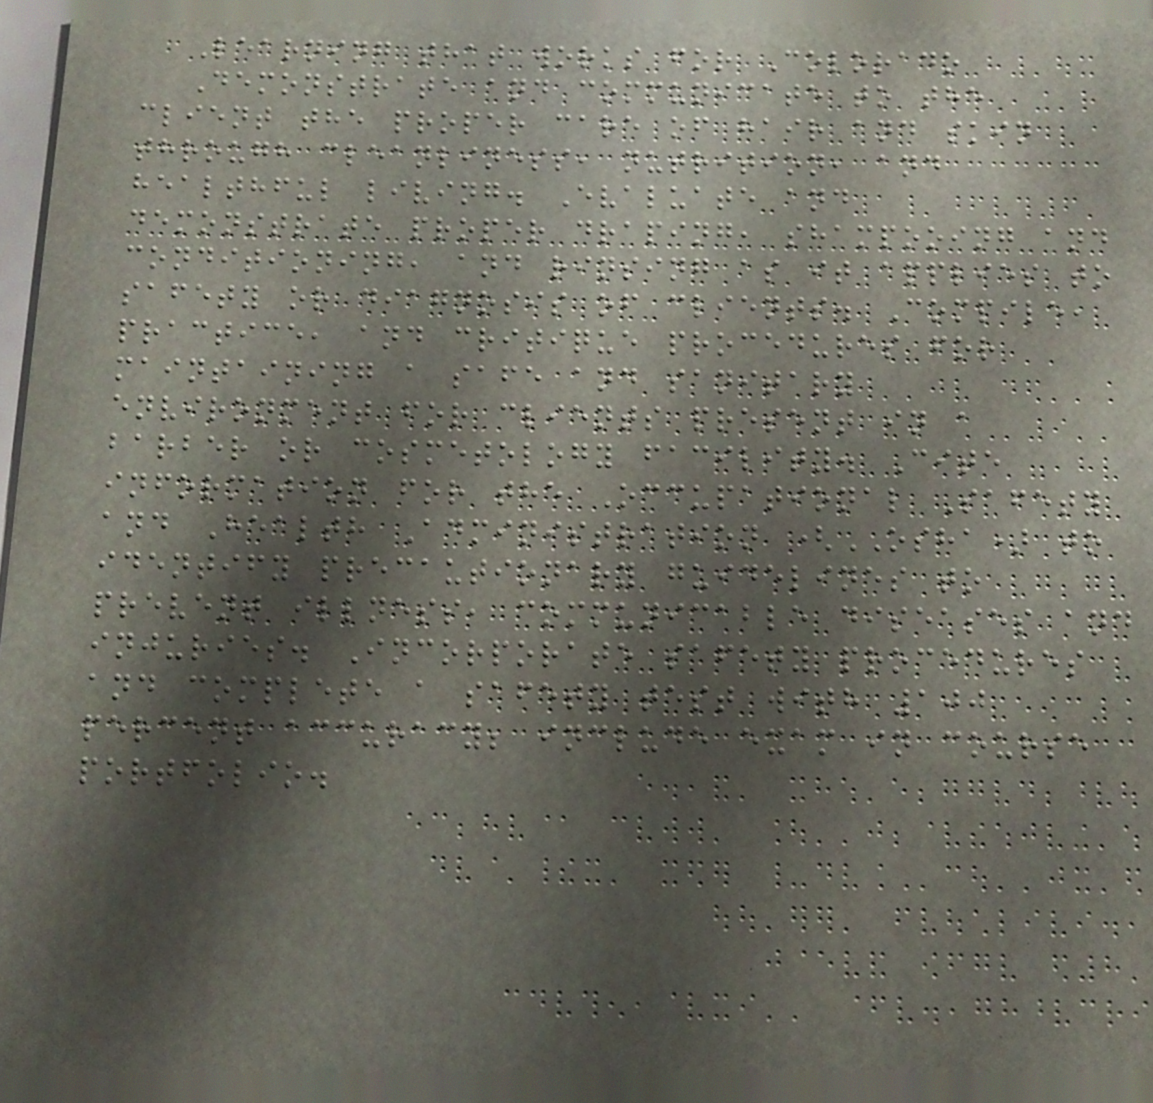Learning that works for Colorado
Demonstrate and communicate to the
client the proper care of hair and skin
through cleanliness, nutrition, and
healthful living. Evaluate and
demonstrate proper draping, shampooing and
conditioning, and rinsing as it applies to
safety or diagnosis of clients. Compile,
practice, and critique procedures for
maintaining a safe and sanitary
environment for clients present in a
barber or cosmetology facility. Cite
information for the Occupational Safety
and Health Administration (OSHA) to
identify precautionary guidelines to
prevent illness, communicable diseases and
injuries. Incorporate safety procedures
and complete a safety test with 100
percent accuracy; include exam in course
portfolio.
